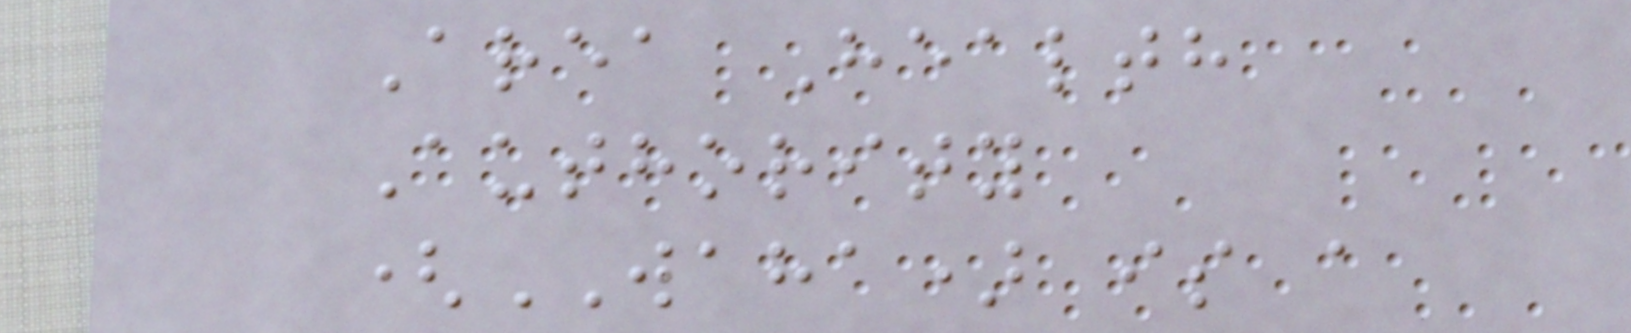Area Health
Authority
(WAHA) is a
